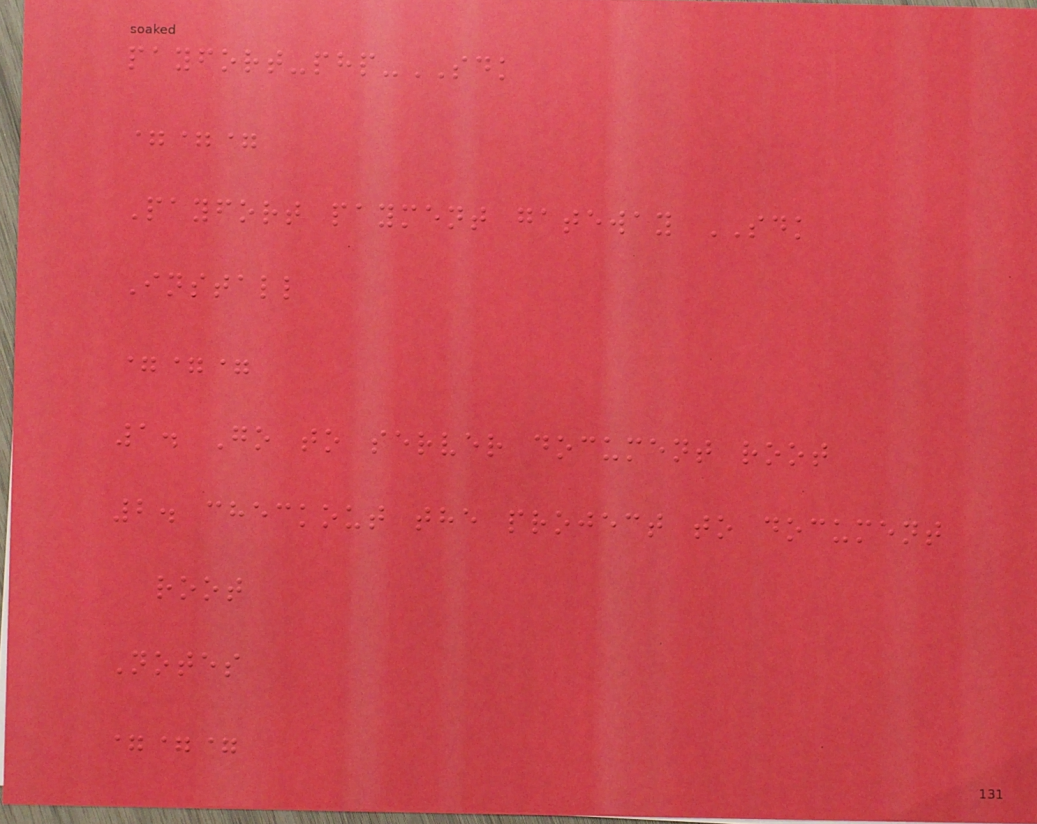payfort-php-SDK
===
Payfort payment gateway SDK
Install
===
1. Go to server document root
2. checkout the project to document
root
Notes
===
